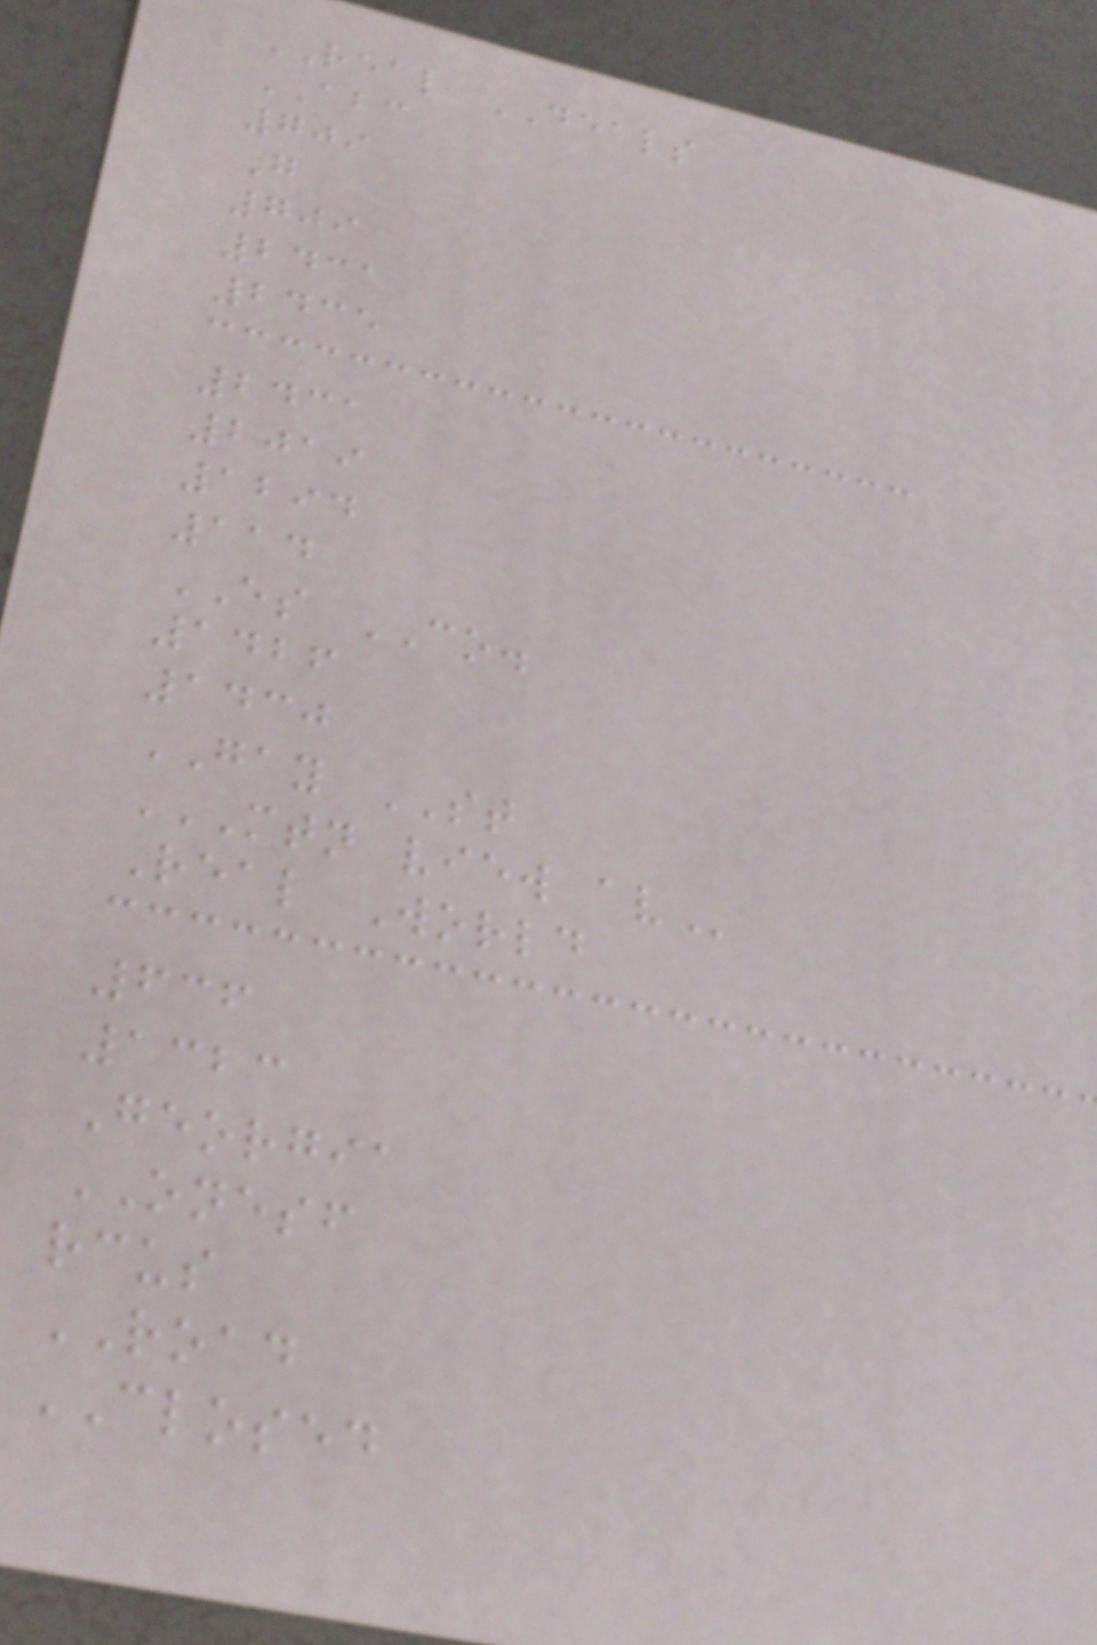REAL DEALS
ABC
709
G
709
2431
2435
2431
2019
1294
114
ES CO.
1426
1430
GAY ST
MTN VIEW AV
Real World
636
1323
Georgia
ONESF
rcus
ROAD
CLOSED
